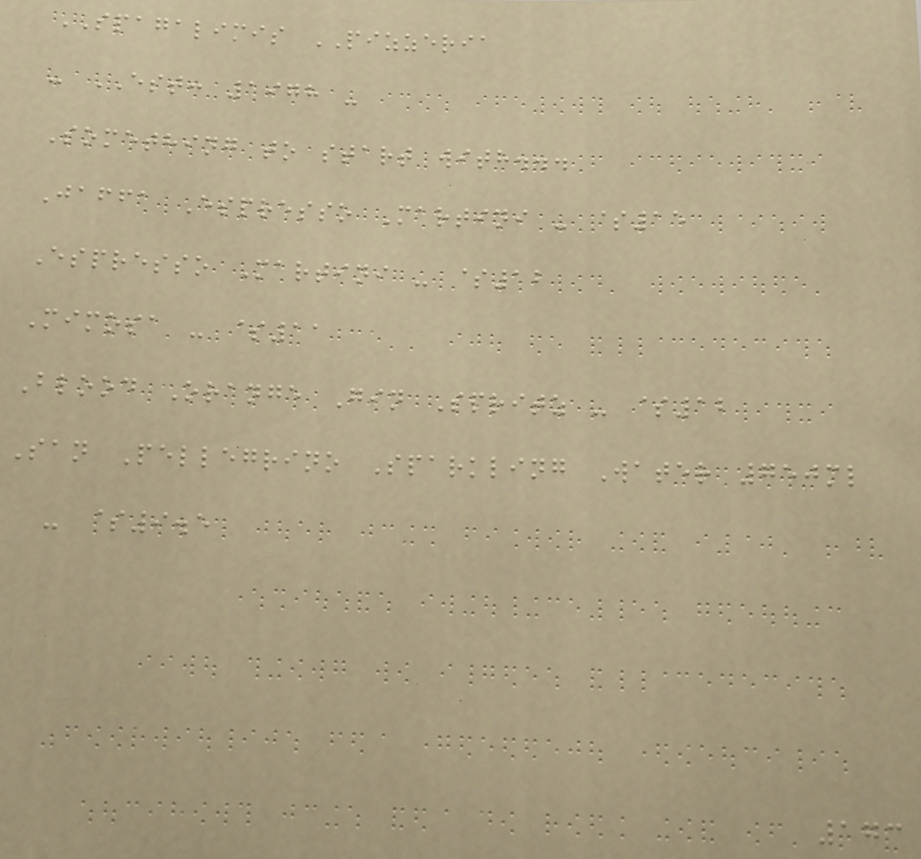SPAGALIMIS PIZZERIA
- EST: 1978 -
Something to start with...
Jaffa Espresso Martini - $15
Espresso Martini - $12
Mimosa - $11
Blood Orange Gin Spritz - $12
San Pellegrino Sparkling Water 750ml
- $9.5
173
